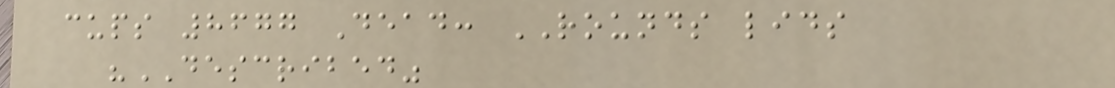cups 8677 Dead: ROUNDS lids
"DESCRIBED"
